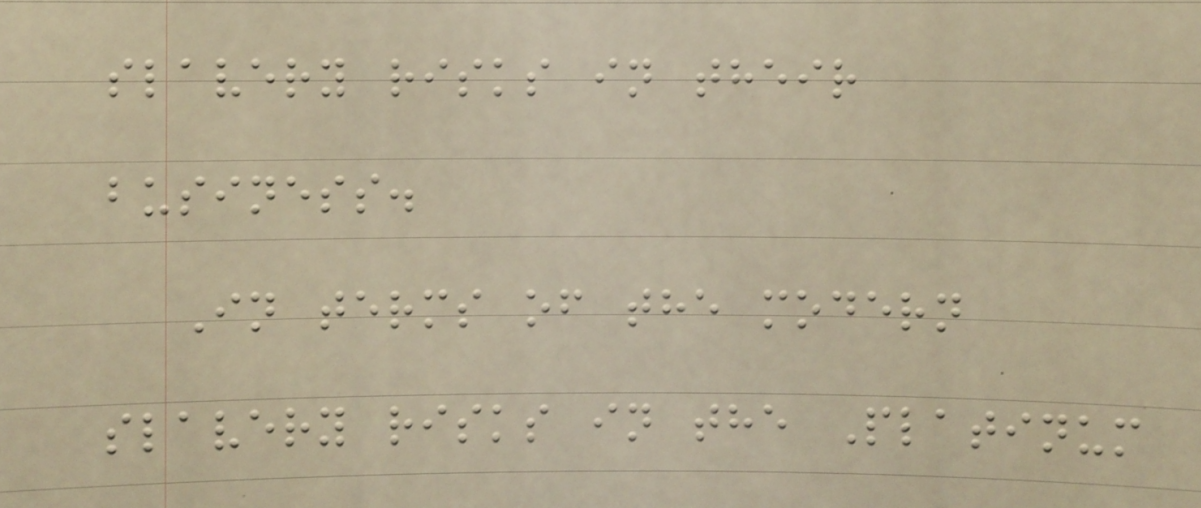slavery risks in their
business.
In terms of the modern
slavery risks in the Platinum
